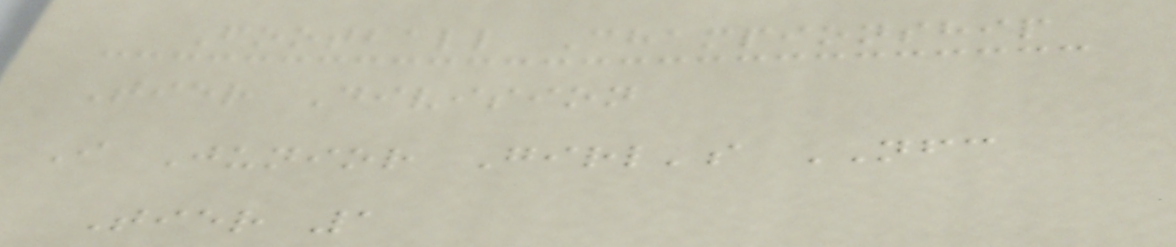Football Championship
Tier Division
I Junior Girl's NFC
Tier 1
